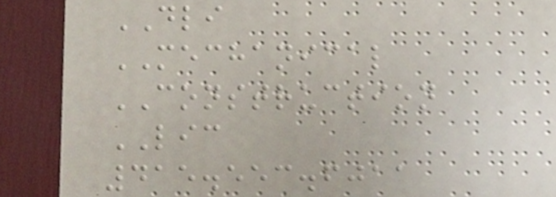DLI
MECHANICAL
CONSTRUCTION
LIC
415.553.6011
